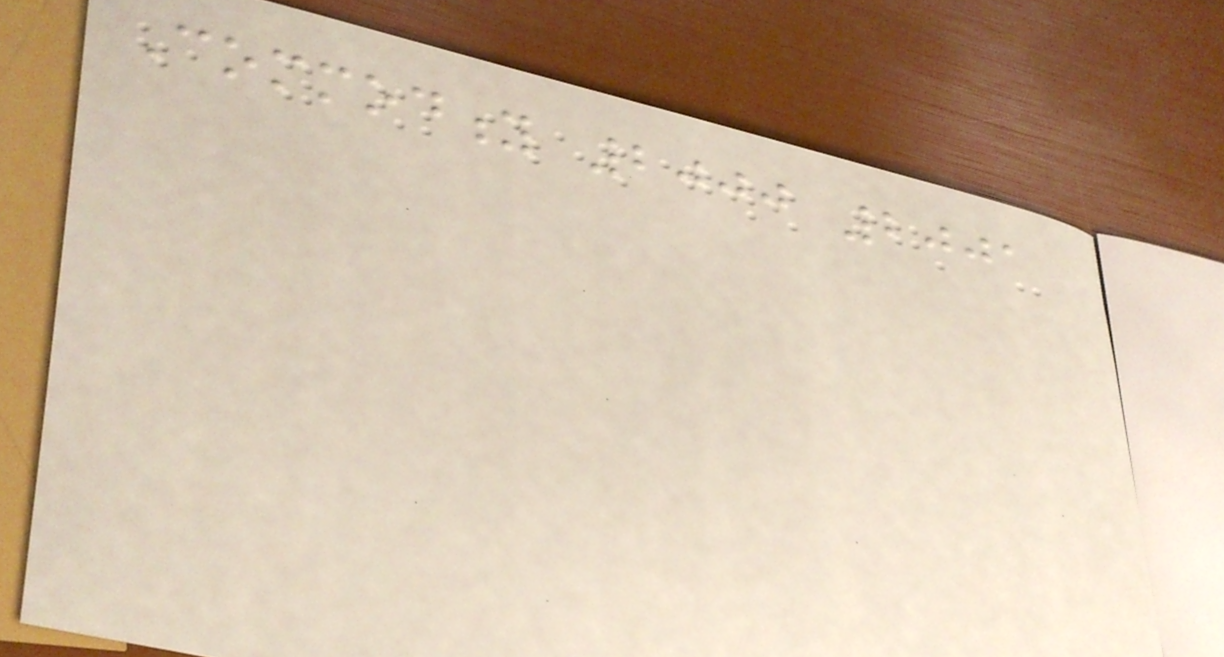Commodity 2000 2001
